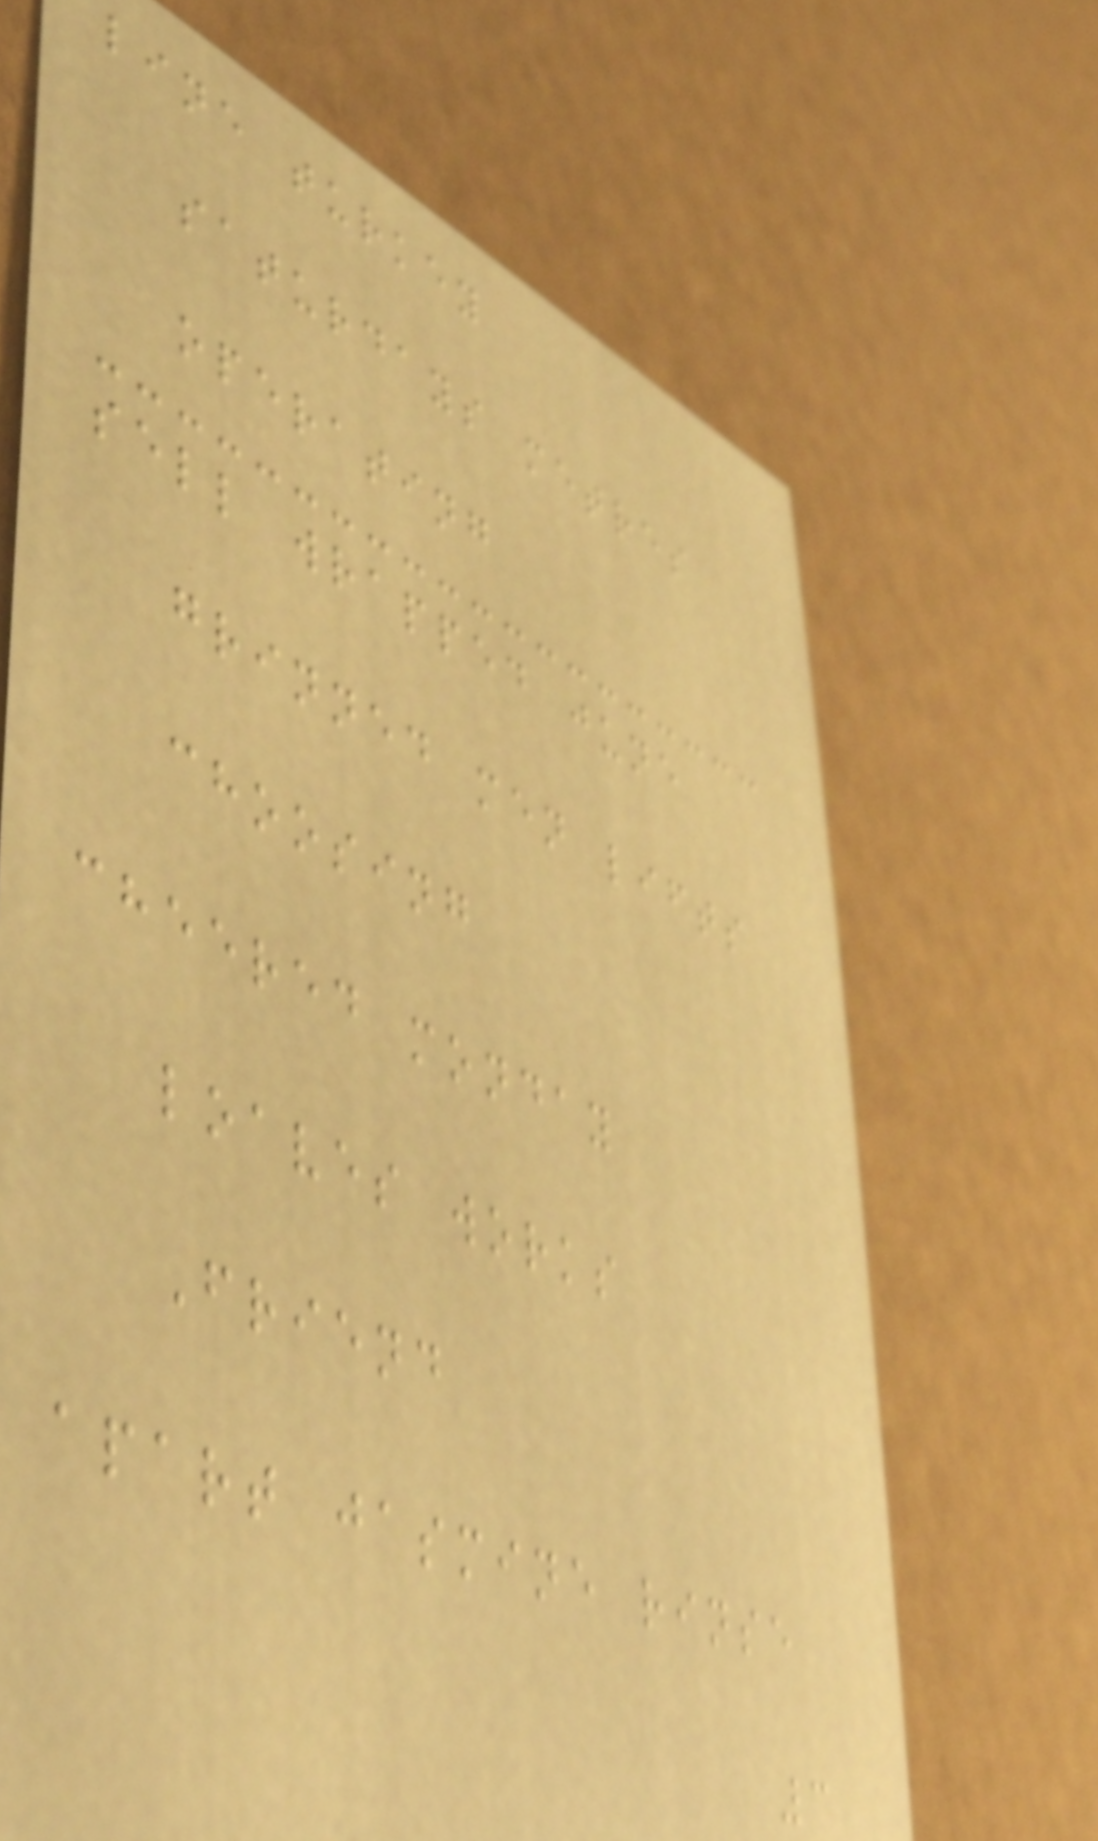line turkey
saturdays metres
operating
sell wrapped june
grinned men lifts
choosing
cheered monday
loaves works
Friend
apart jasmine rinse
3
